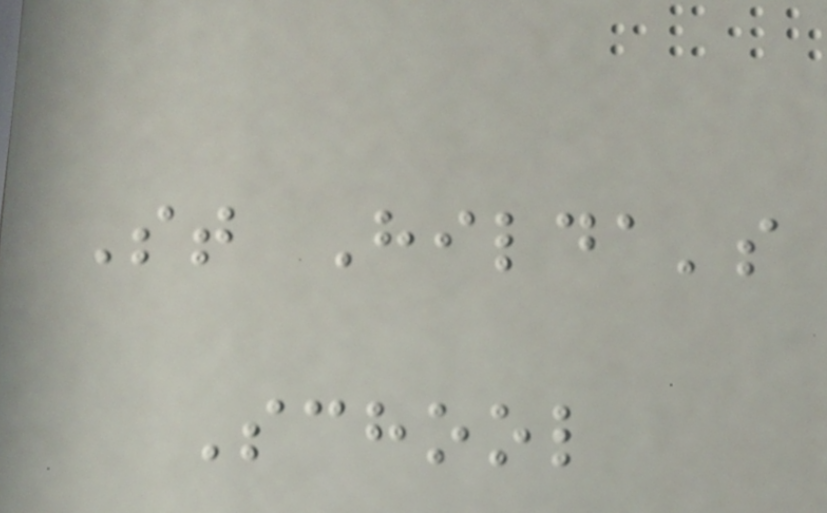St Hilda's
School
